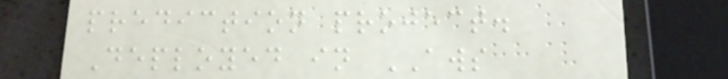prediction project.
Deployed in AWS
